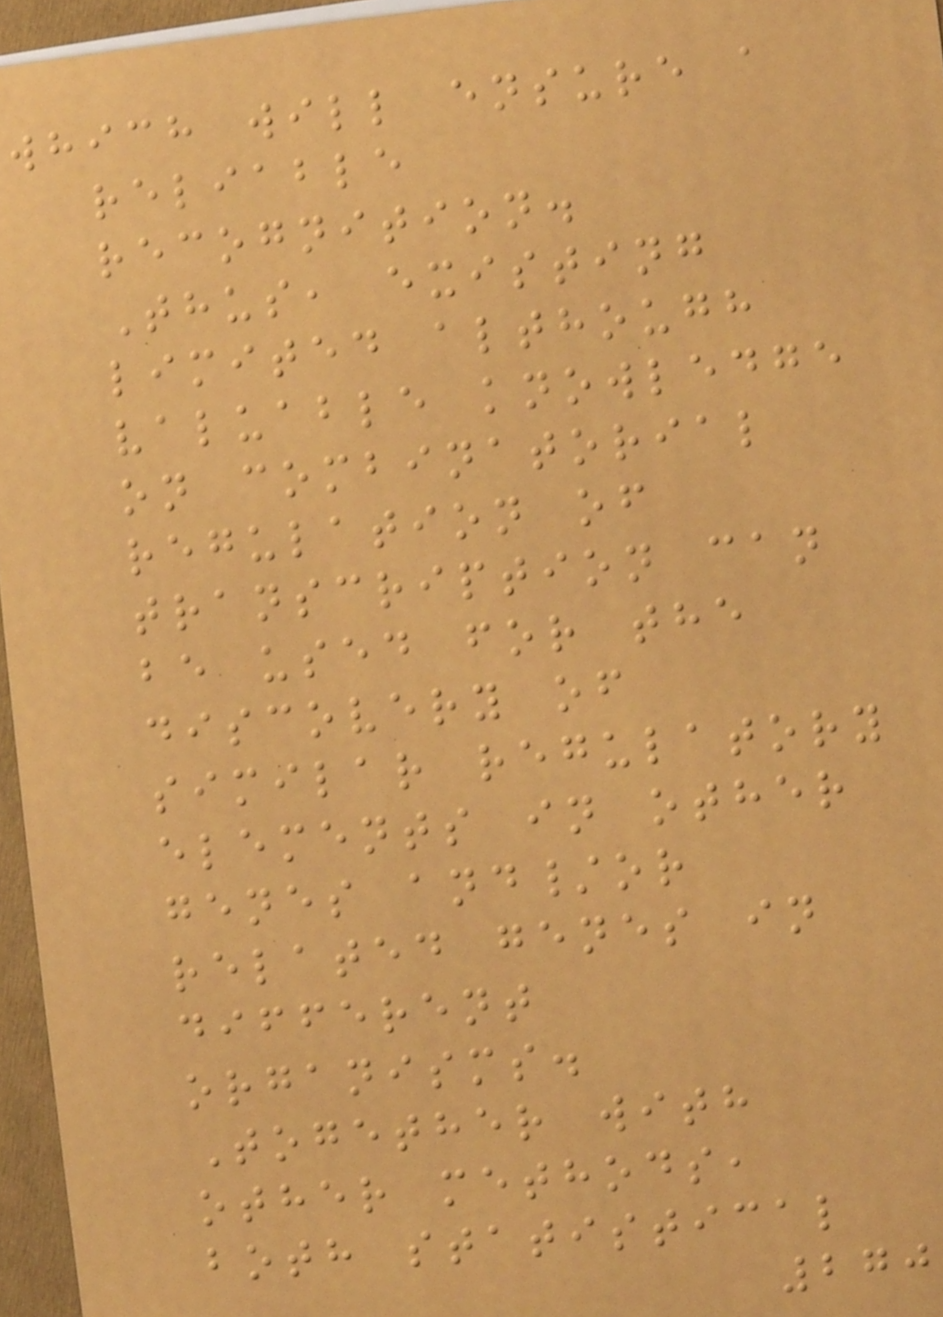which will ensure a
reliable
recognition.
Thus, existing
limited although
valuable knowledge
on combinatorial
regulation of
transcription can
be used for the
discovery of
similar regulatory
elements in other
genes and/or
related genes in
different
organisms.
Together with
other methods,
both statistical
270
